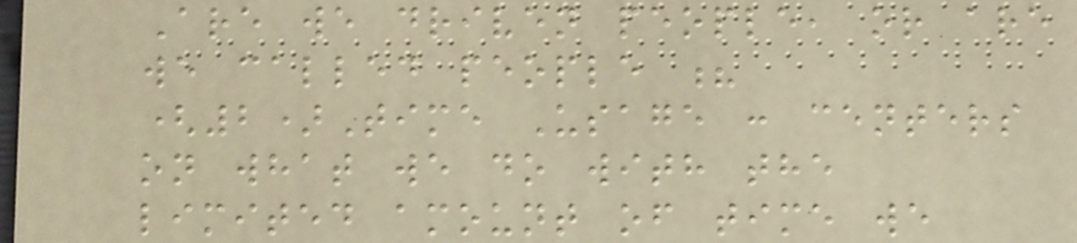Are we driven people, or are
we called people ?
(2)Time Usage : centers
on what we do with the
limited amount of time we
